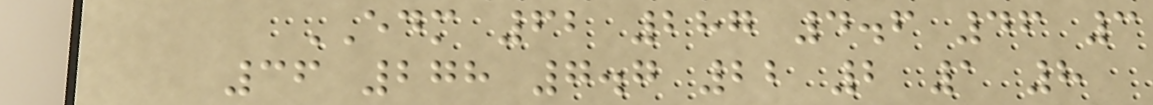EDM 62 287 4.6 46 3
36 278 7.7 22 2 1 8
